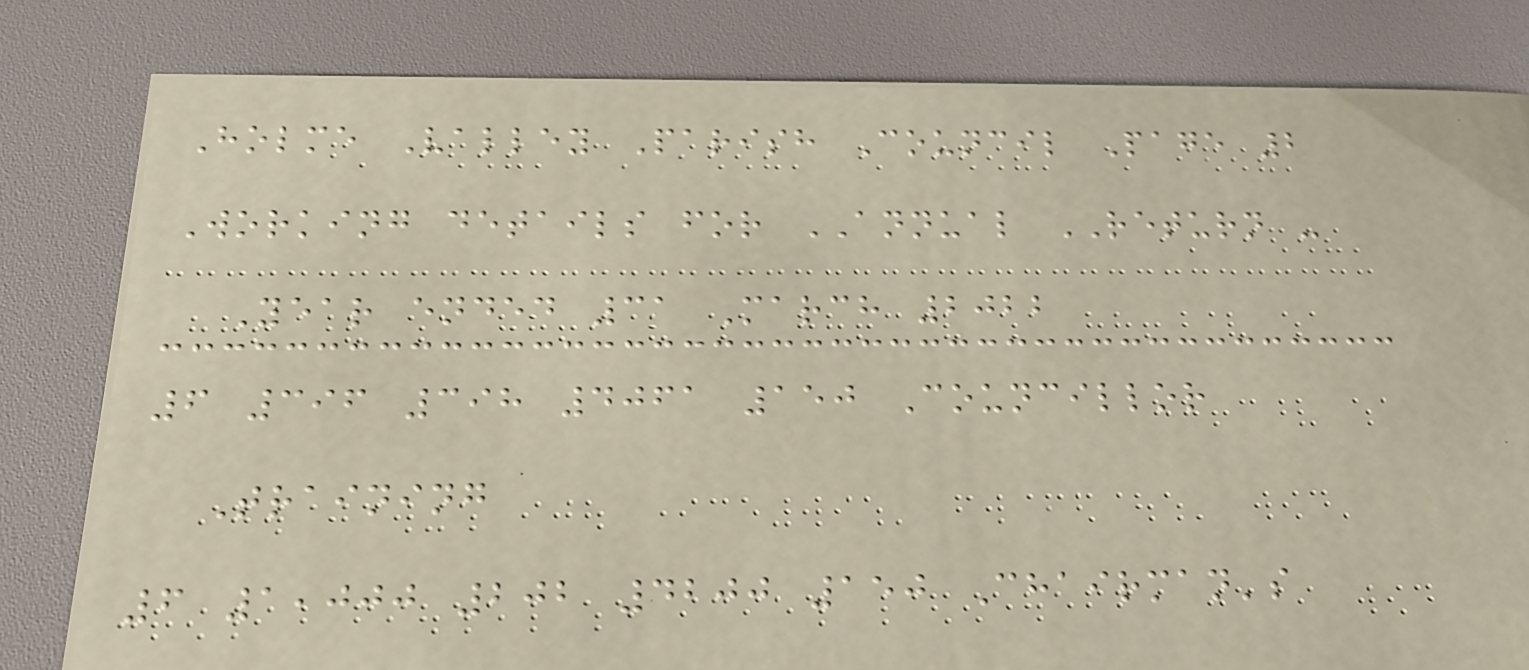Holme Valley Parish Council Page 2
Working details for ANNUAL RETURN -
Year ended 31 March 2022
6 396 398 4061 150 Councillor
Training
6 1,000 202 4200 150 Chairman's
